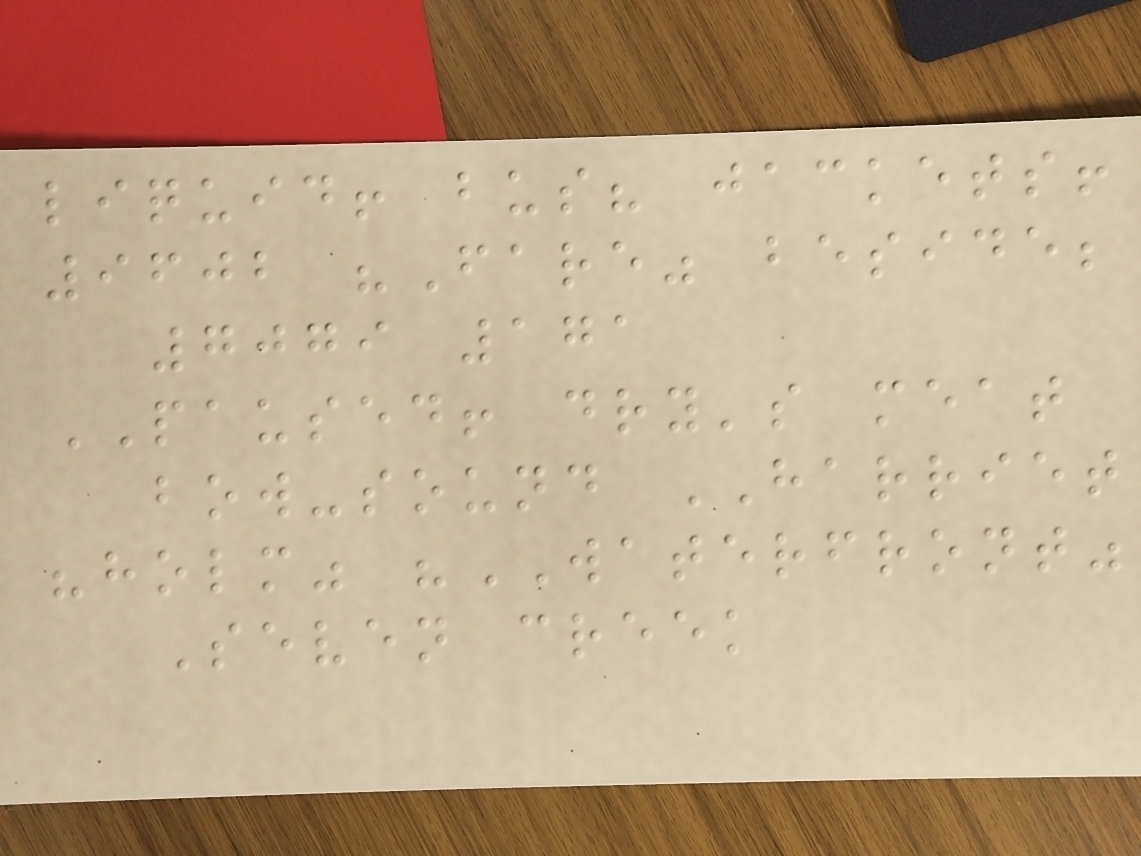liquid! bus? jackets!
9602 "Fare" beside;
7079 171
PAUSED! dry's meat
bow-sound HARRIET
"holm" "WATERFRONT"
Seven creek
